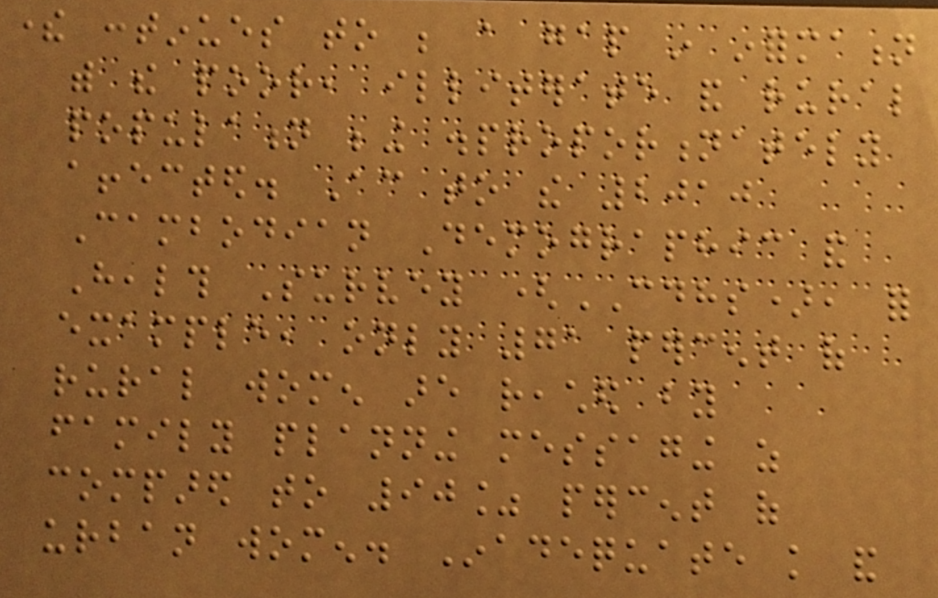there continues to be a gap in information
with the poor, illiterate and rural
population being disproportionately
affected. According to the 2010
Cambodian Demographic and
Health Survey (CDHS), for
example, only 71 percent of
rural women are reached by
family planning messaging as
compared to 90% percent of
urban women. Inadequate knowledge and
